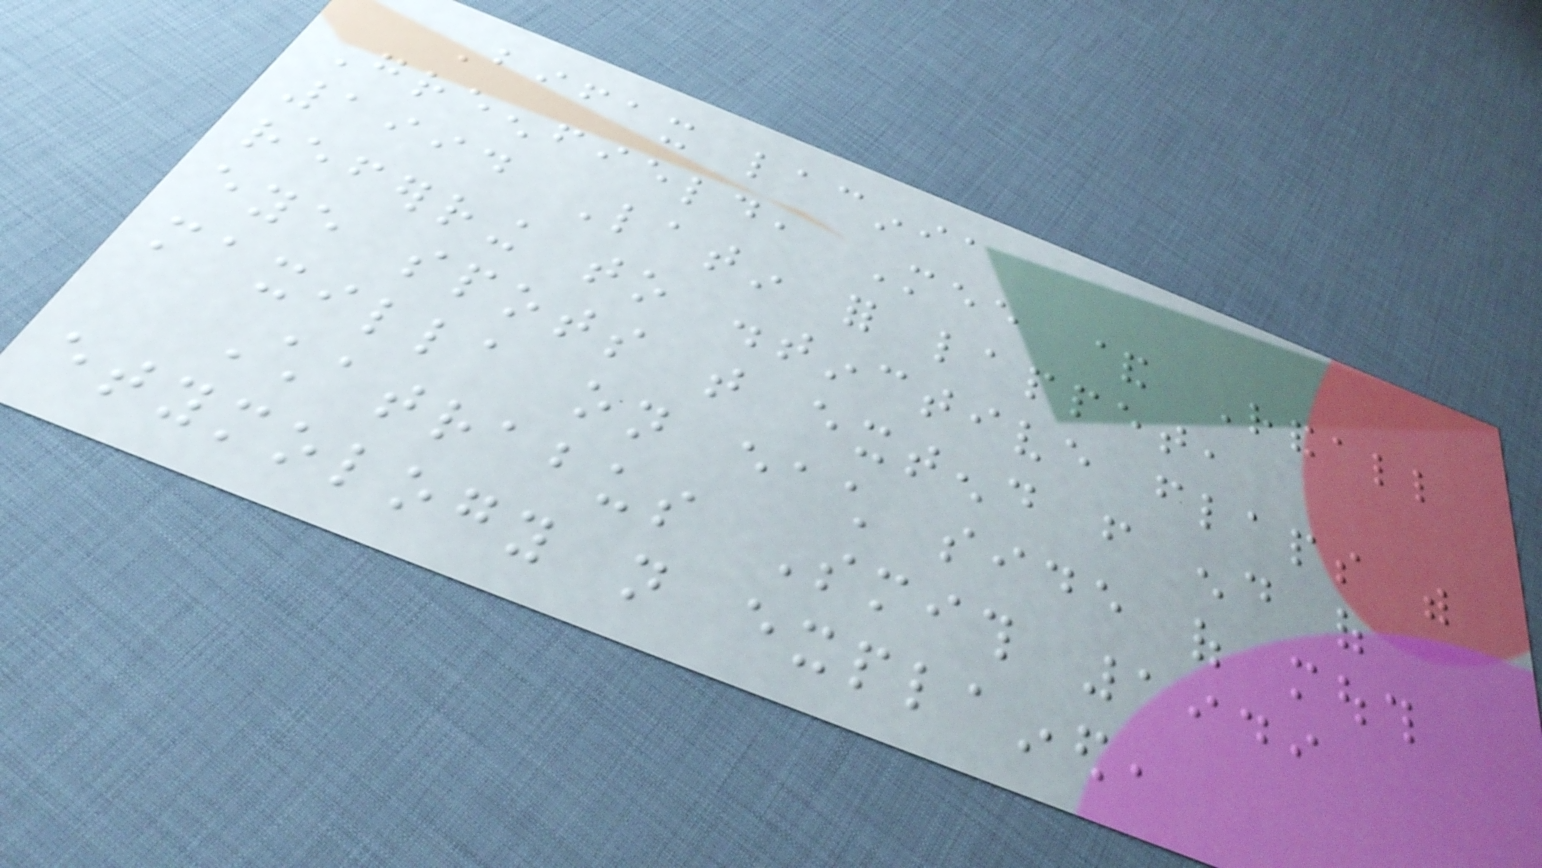Bifax lacinia
Greenfield, Mee & Randall
1994 Latin for lappet,
referring to distinctive flaps with
eye spots that extend from end of
maxilla on each side of mouth
Chatrabus Smith 1949
etymology not explained,
